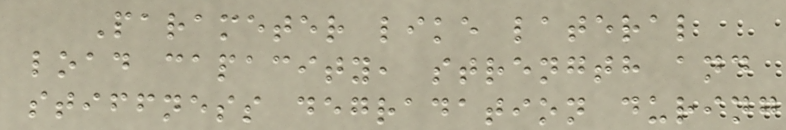Parameter like lateral
load capacity, strength and
stiffness degradation during
